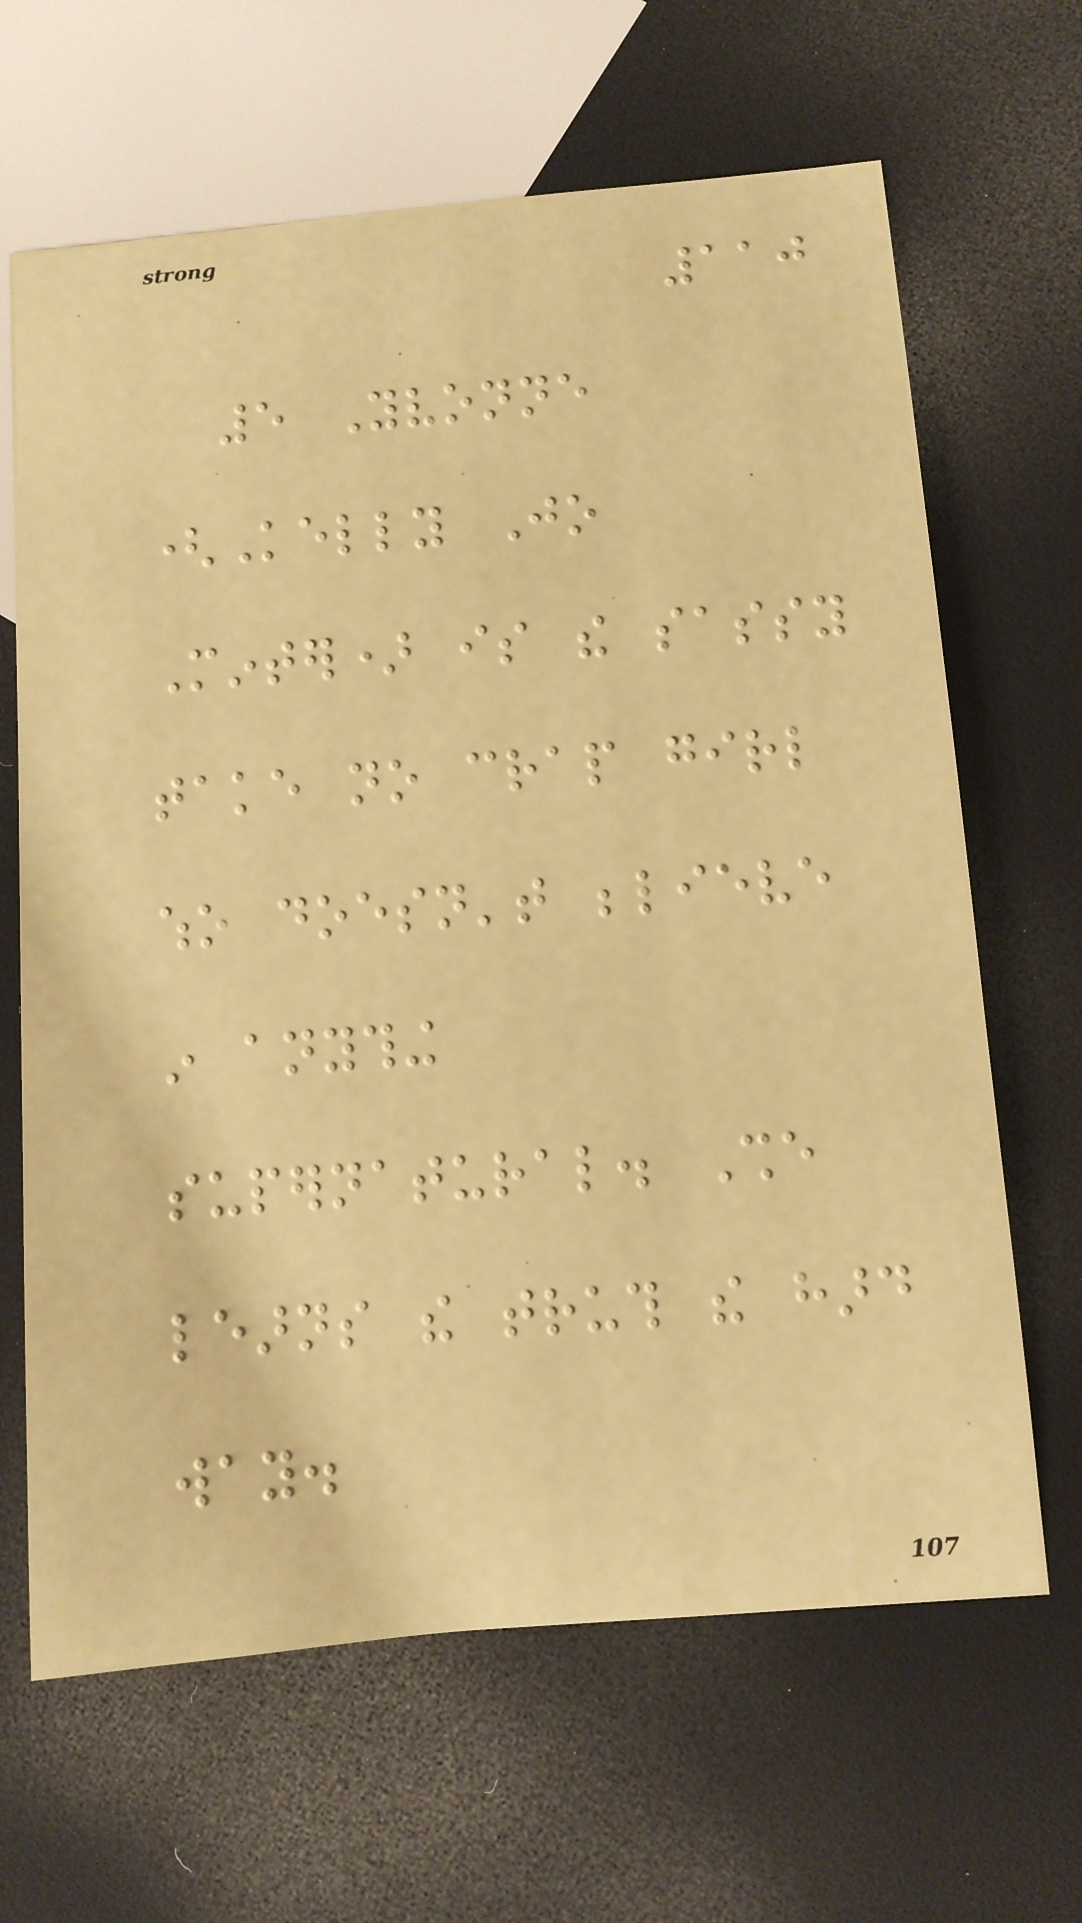110
5 Yvonne
(Kelly Jo
Minter) is the sassy
take no crap girl
who doesn't believe
in anything
supernatural. She
learns the truth the hard
way.
